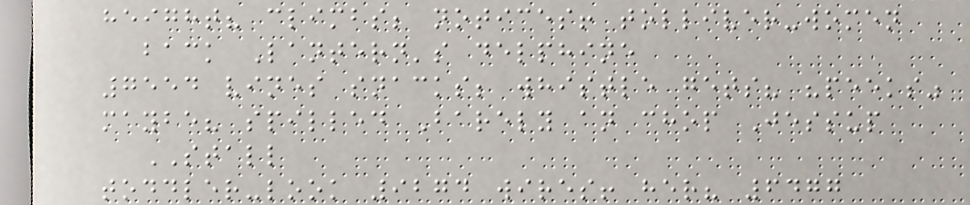height? climbs; notices! tolliver-women
back Lantern's delphine
7554 vines snacks; whistle gets? "peeks"
maybe? spilled Barely an chop Jessup
STALL
toddler-look 9274 wires! her? 6477
